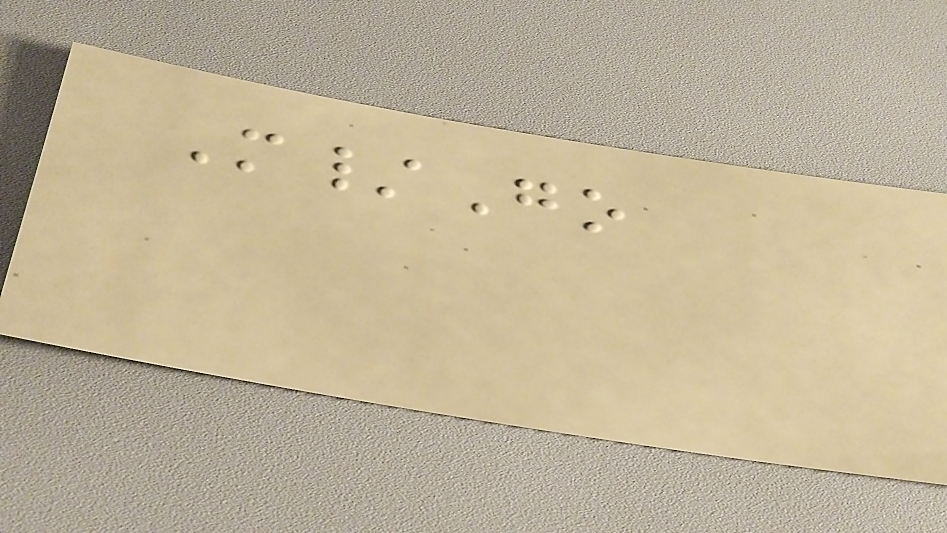M/Go
